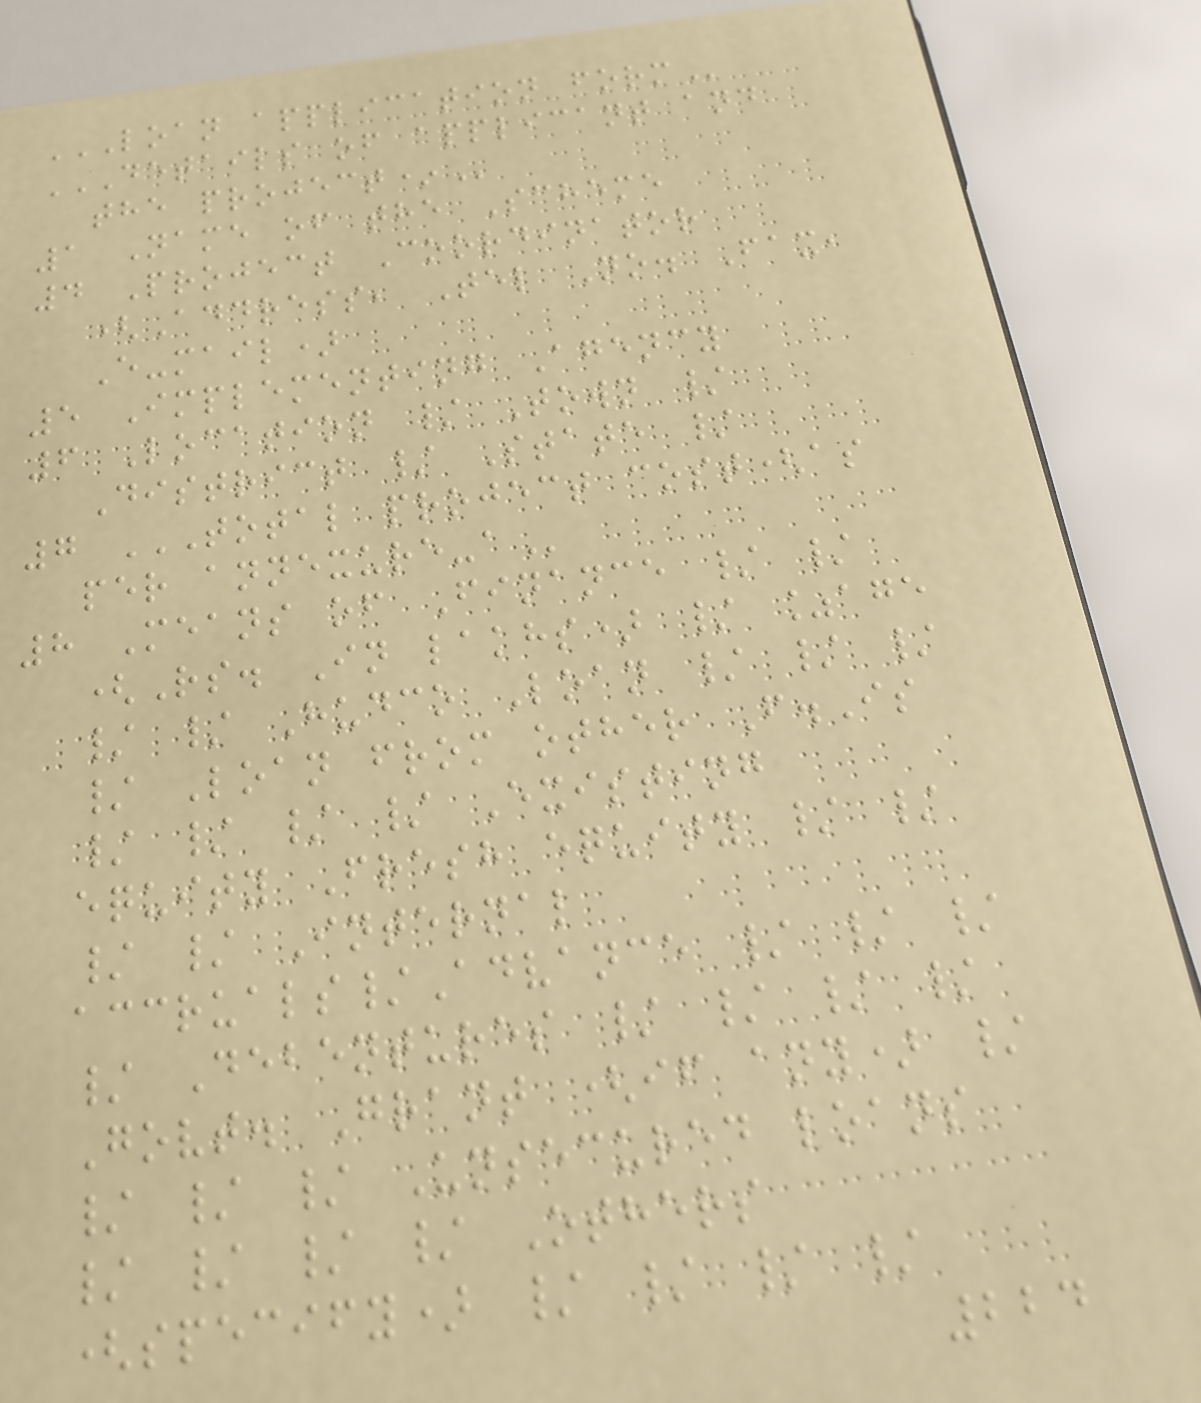LOAN APPLICATION FORM
DETAILS OF APPLICANT AND
THE PROJECT*
1 Name of the Scheme
4 Project Coordinator
(Address, Tel No. Fax,
E-mail)
5 Implementing Agency
6 Location / Town /
District / State /
7 TOTAL PROJECT COST(AS
PER ANNEXURE-A
8 Means of Finance / /
(Rs. In lakhs) / %age
/ / Hudco Loan / / /
/ Loan from other F.Is
/ / / / Existing
equity Fresh equity / /
/ / Internal
accruals/Advance / / /
/ Debentures / / / /
Govt. Grant (if any) /
/ / / Unsecured loans
/ / / / Others
(specify) / / / /
224
